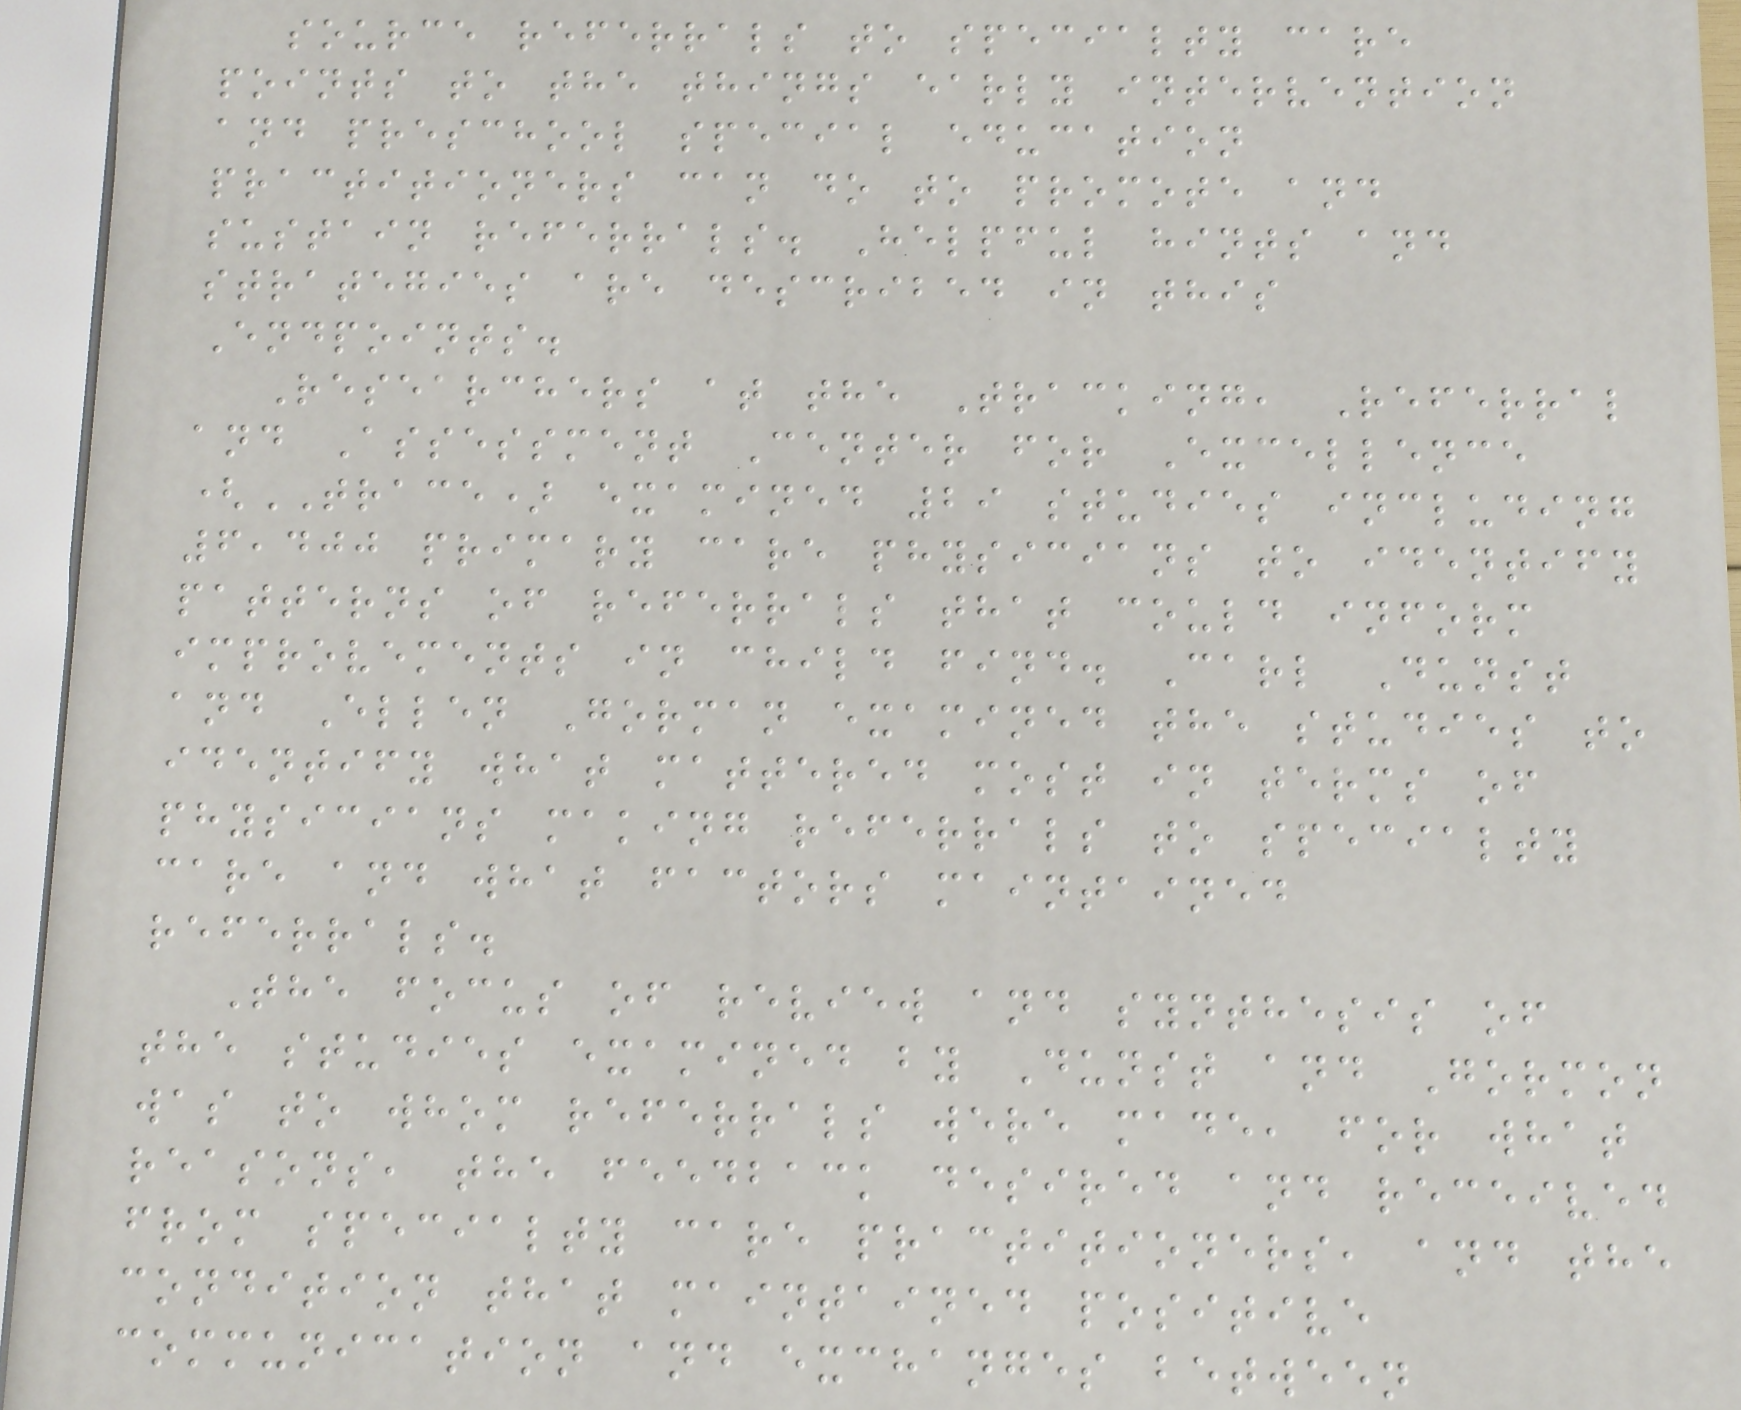source referrals to specialty care
points to the things early intervention
and preschool special education
practitioners can do to promote and
sustain referrals. Helpful hints and
strategies are described in this
Endpoints.
Researchers at the Tracking, Referral
and Assessment Center for Excellence
(TRACE) examined 29 studies including
6,400 primary care physicians to identify
patterns of referrals that could inform
improvements in child find. Carl Dunst
and Ellen Gorman examined the studies to
identify what mattered most in terms of
physicians making referrals to specialty
care and what factors maintained
referrals.
The focus of review and synthesis of
the studies examined by Dunst and Gormon
was to whom referrals were made, for what
reasons, the feedback desired and received
from specialty care practitioners, and the
condition that maintained positive
communication and exchanges between
